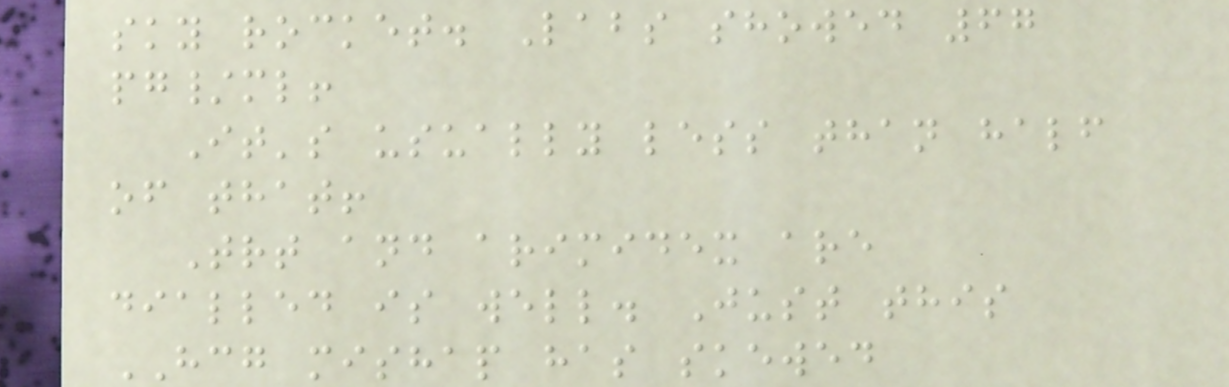sky rocket. Labs showed 67
pg/ml!
It's usually less than half
of that!
Trt and arimidex are
dialled is well. Just this
HCG mishap has skewed
